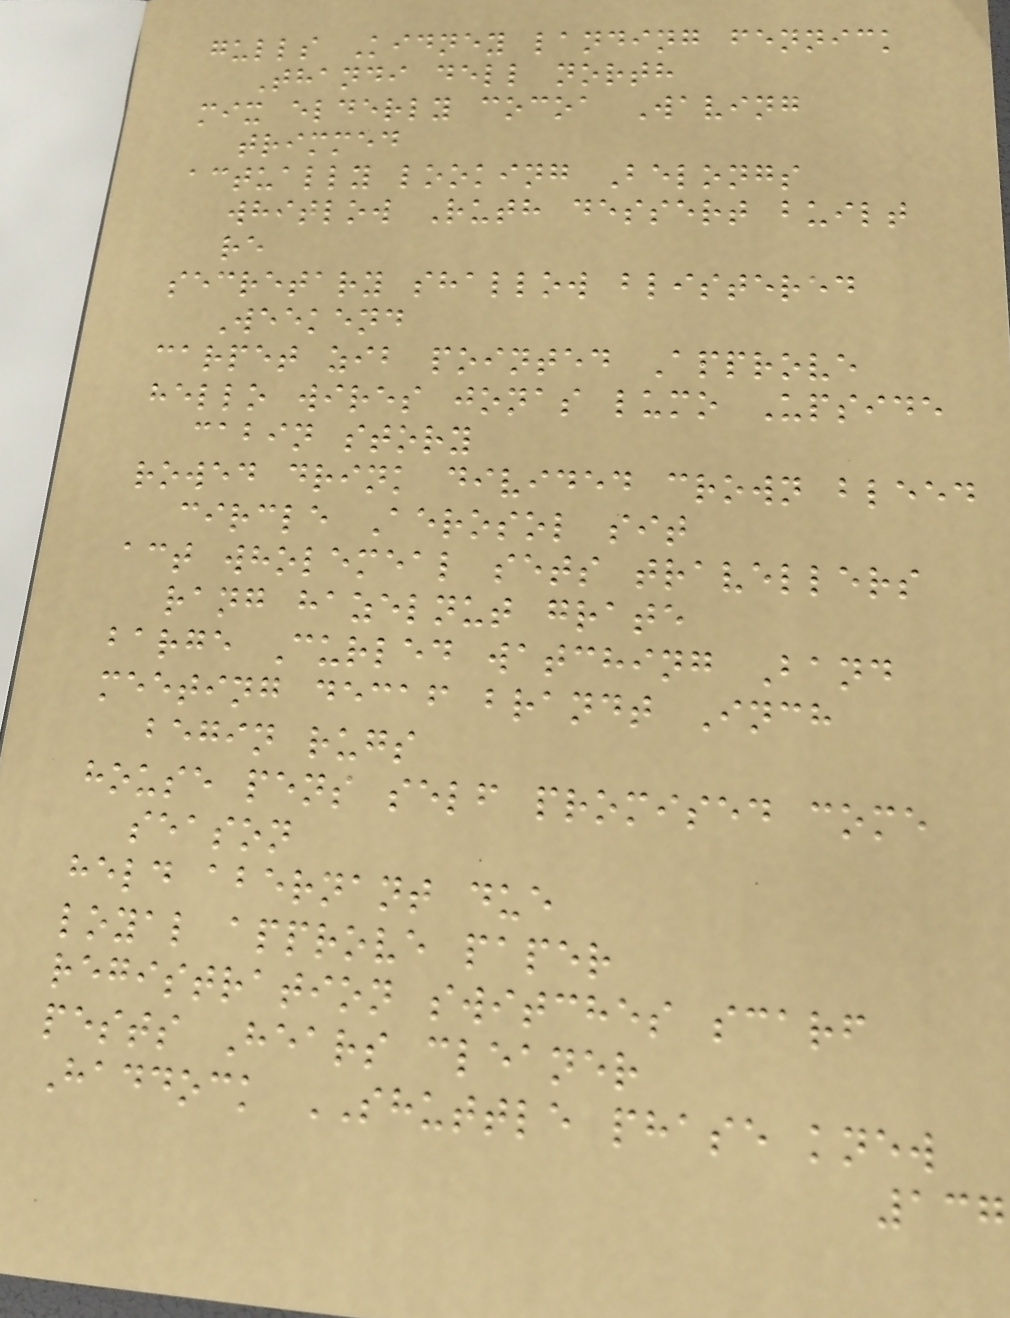gulls Kidney landing fennick
Thandi dell north
mix elderly cocoa Waving
trimmed
actually looking Belongs
whitlow Ruth dessert built
re
secretary shallow blistered
Weekend
carpet zib pointed Approve
hello wires jonas lumo Upside
cabin story
rowed drink divided crown bleed
circle Aerosol sit
act wholemeal sets travellers
rang hazelnut grate
barge Curled watching Band
meeting decaf brandt Inch
begin rugs
house pens self promised come
season
held abernant due
loyal approve paper
registration switches scarf
pests Hears cleaner
Haddock SHUTTLE phase knew
137
